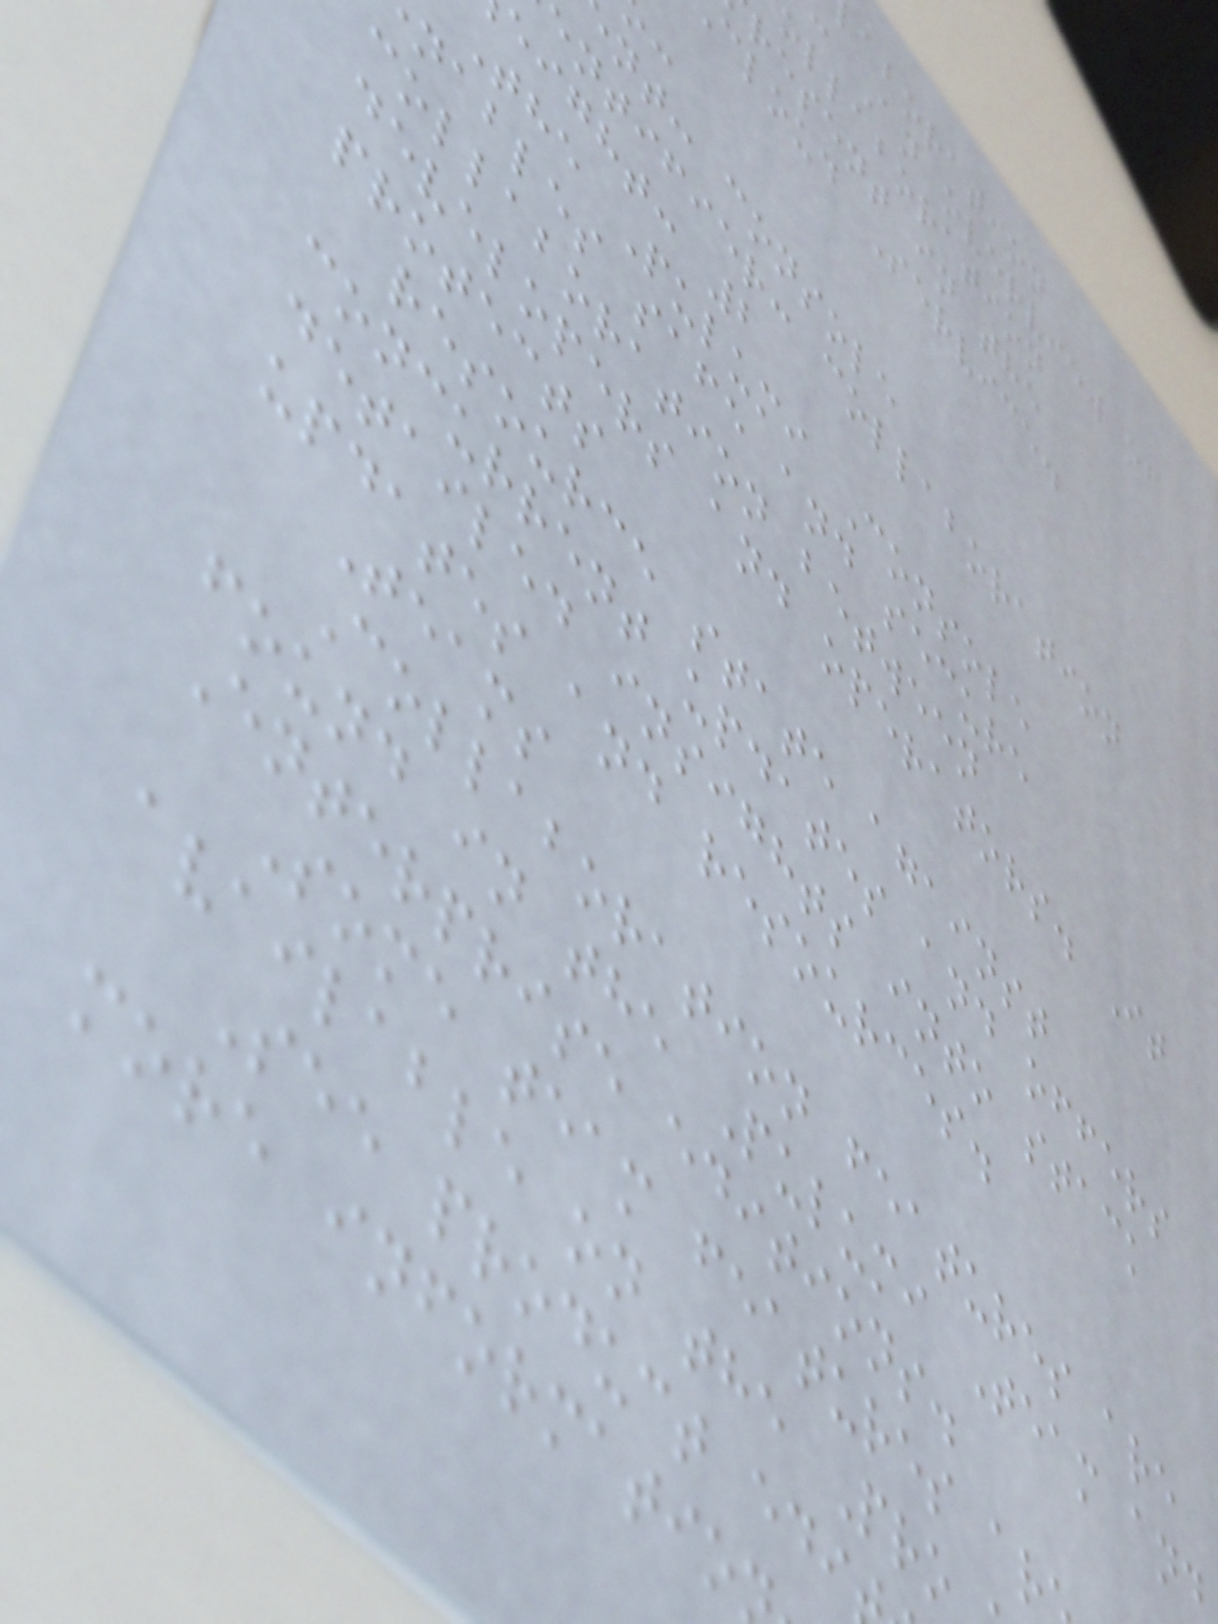aboration
: An overview of
ollaboration
resent in the
cloud Service.
nt: console
entifier: collaboration
eight: 2
The Pulumi Console
nables safe and secure
collaboration between
developers and operators. It
protects
resource state against
concurrent updates and offers
detailed insights into stack
updates and resources.
Teams
Collaboration features are
found in the Pulumi Team and
Enterprise editions.
Some team features ar
available on the Pro
See product edi
more informatio
